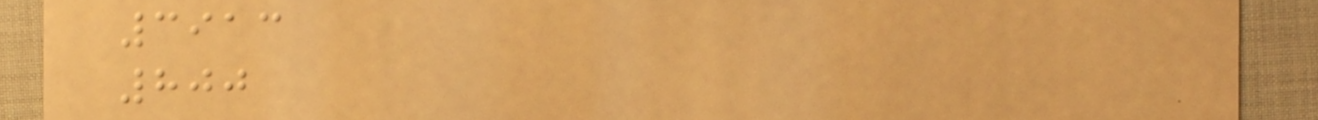3913
800
